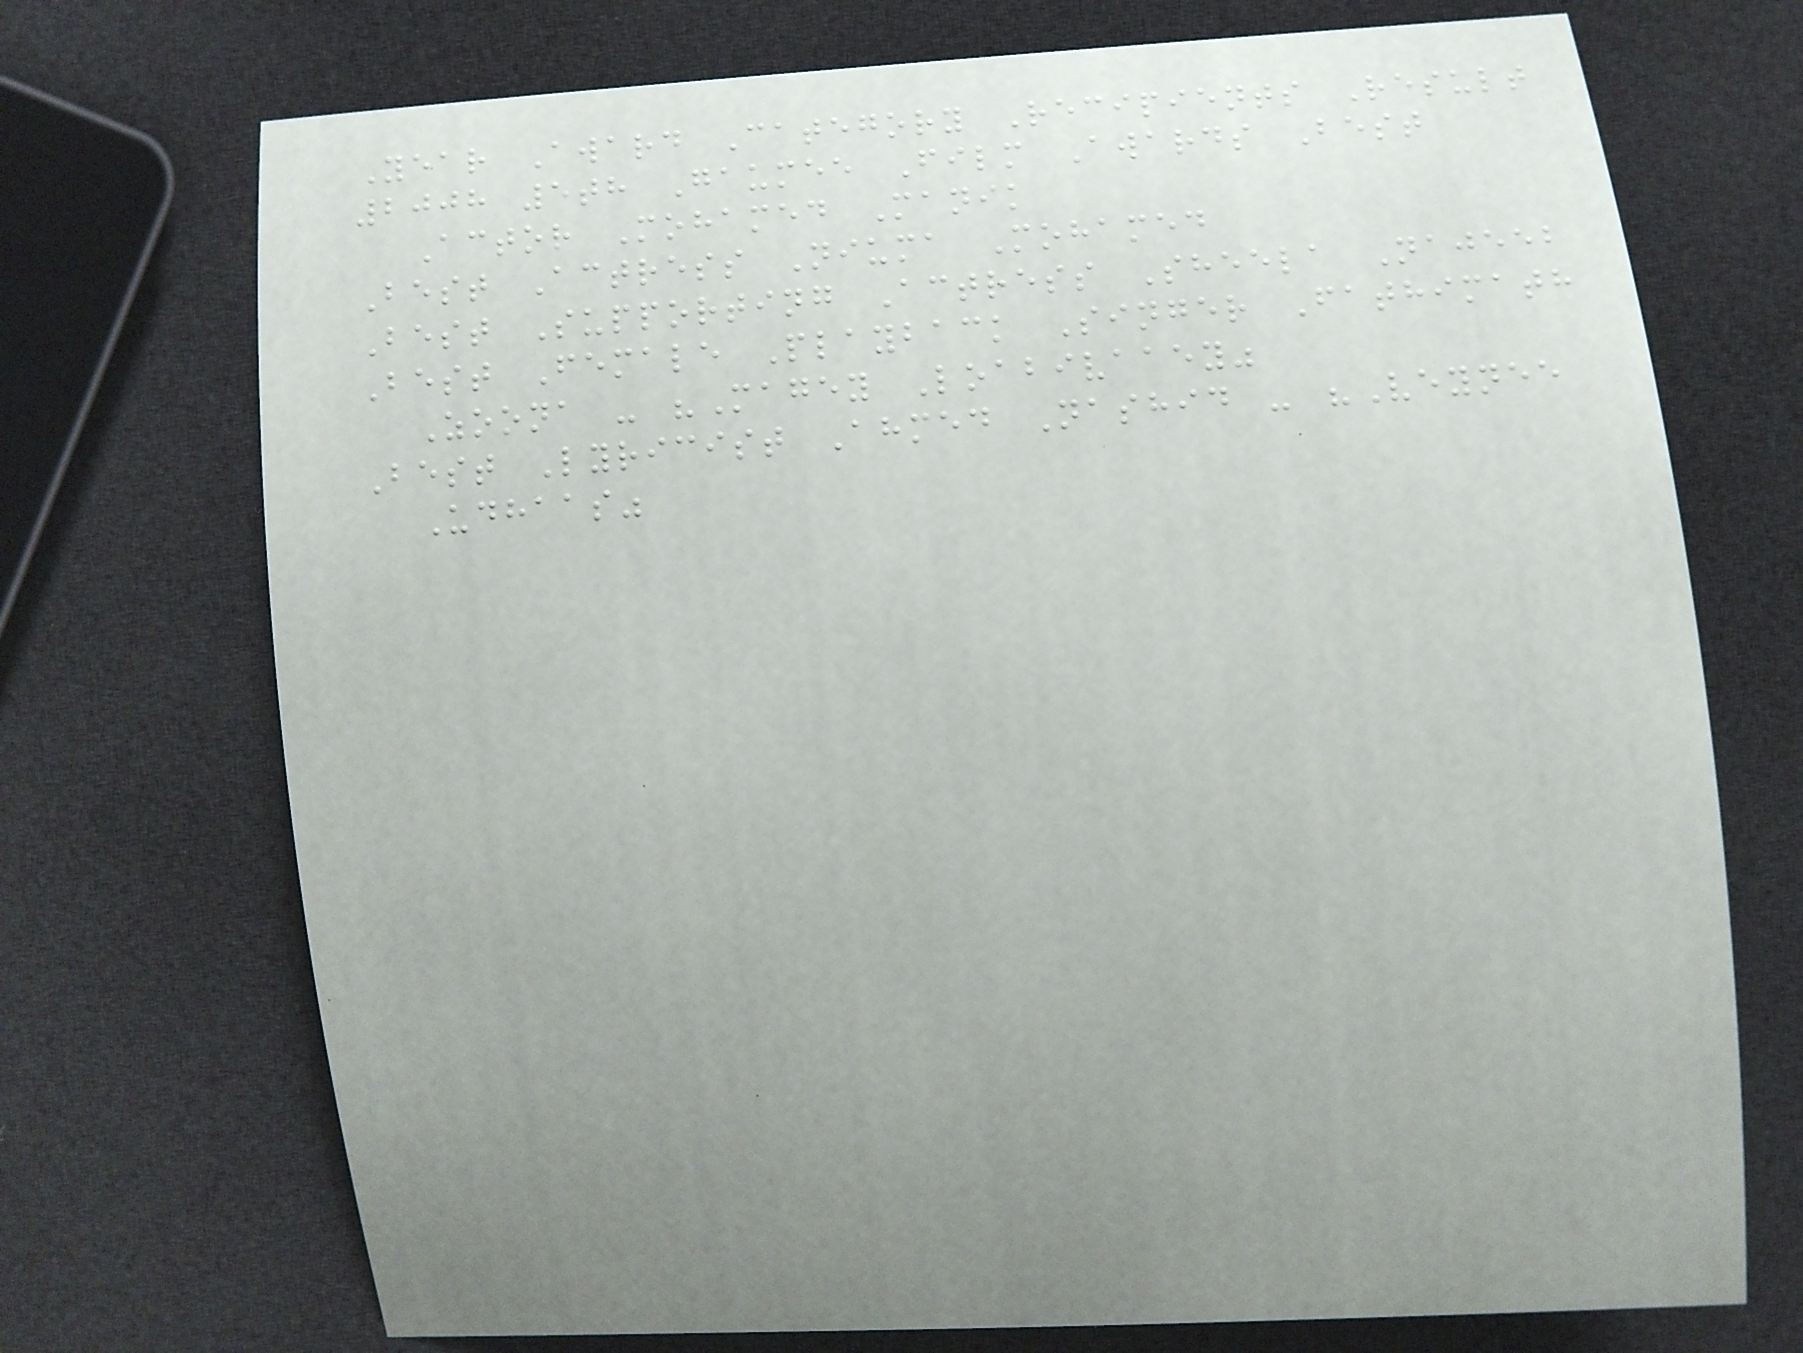Year Award Category Recipients Result
2008 5th Gaumee Film Awards Best
Actor Mohamed Manik
Best Actress Niuma Mohamed
Best Supporting Actress Sheela Najeeb
Best Female Playback Singer Fathimath
Zoona - "Magey Loabivaaey"
Best Lyricist Ahmed Nashid - "Veynee
Udhaas"
